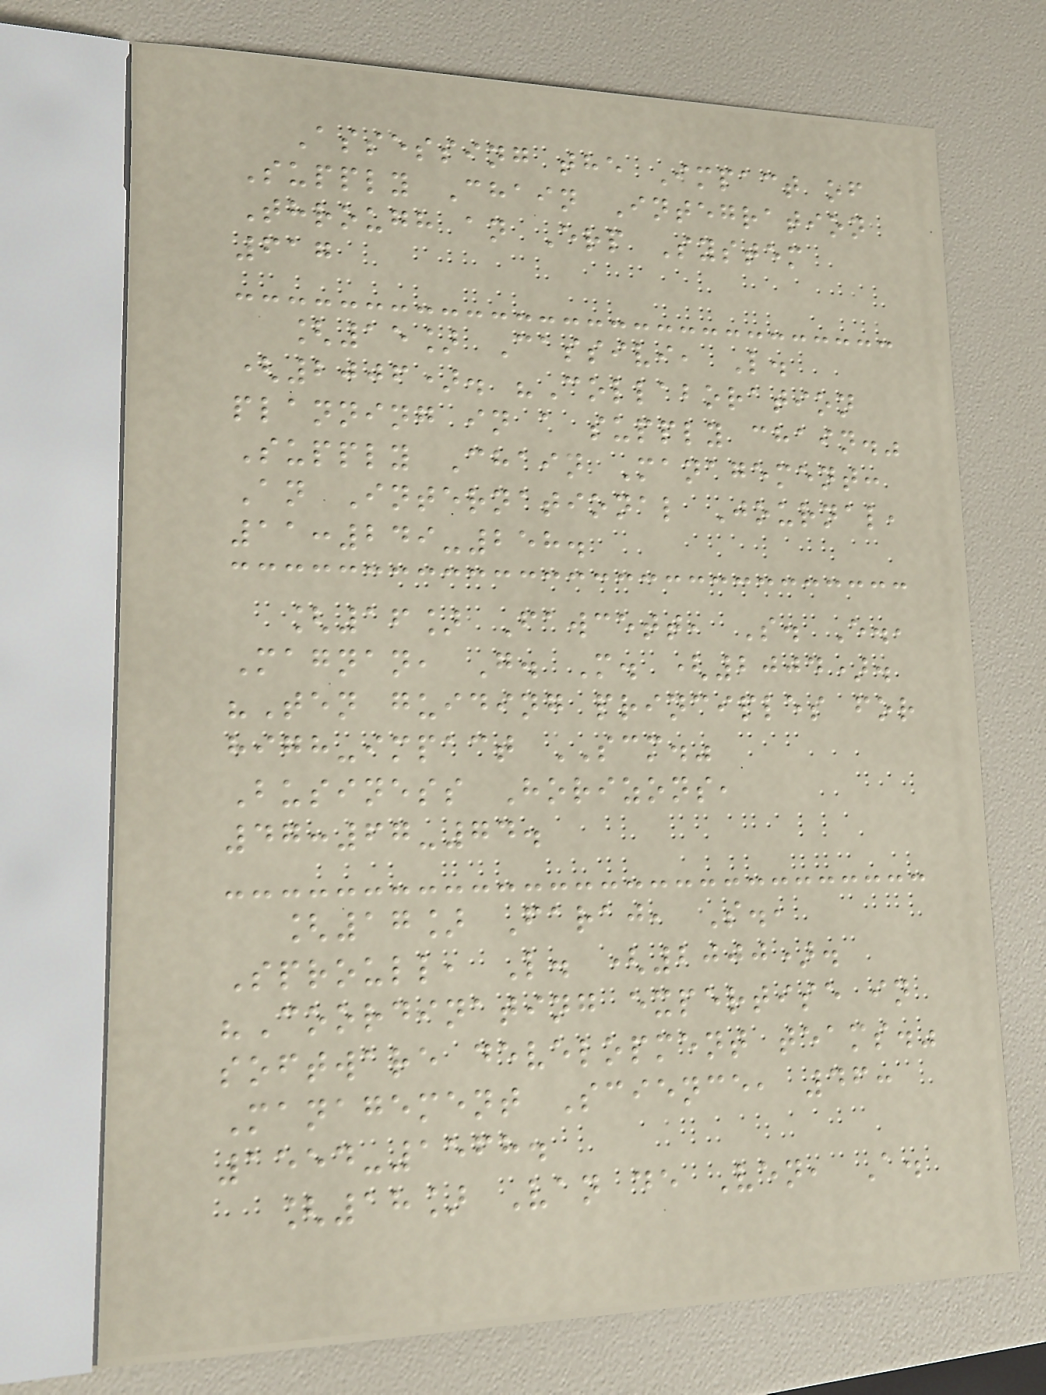Assessing the Impact of
Supply Chain Integration
Through an Erp System
617
[15] Cassivi, L.
(2006). "Collaboration
planning in a supply chain."
Supply Chain Management:
An International Journal,
11:249-258.
[16] Fawcett, S. E.,
Magnan, G. M. (2004).
"Ten guiding principles for
high-impact SCM."
Business Horizons,
47:67-74.
[17] Faraj, S.,
Sproull, L. (2000).
"Coordinating expertise in
software development teams."
Management Science, 46:
1554-1568.
[18] Van de Ven, A.
